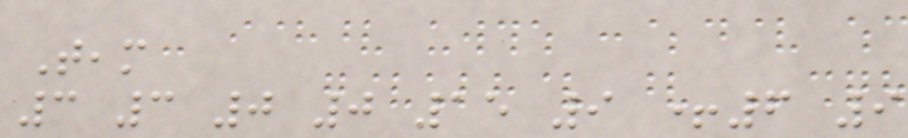Team
3 3 0 0 15 9 +6 9
